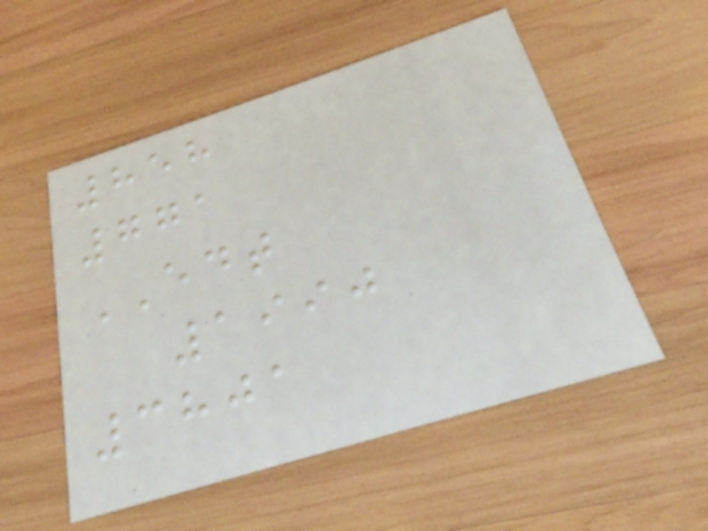858
771
EDT
1990
3801
